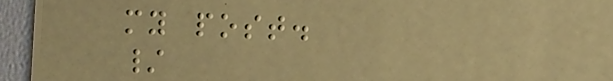my post.
/
